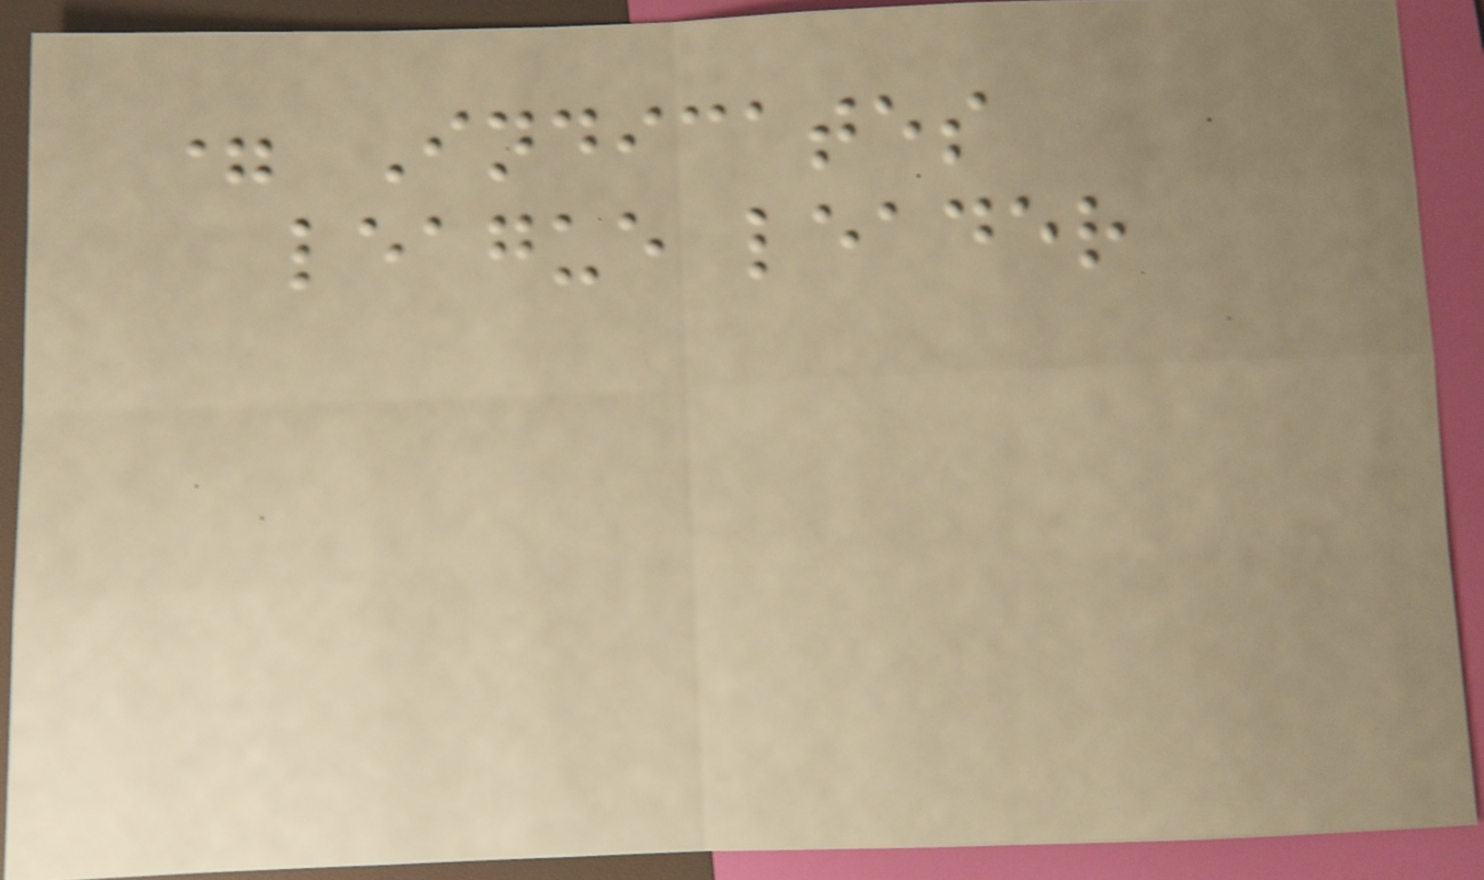= Indicates
league leader
